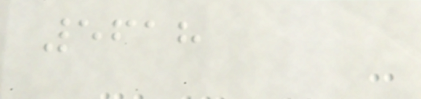5618
